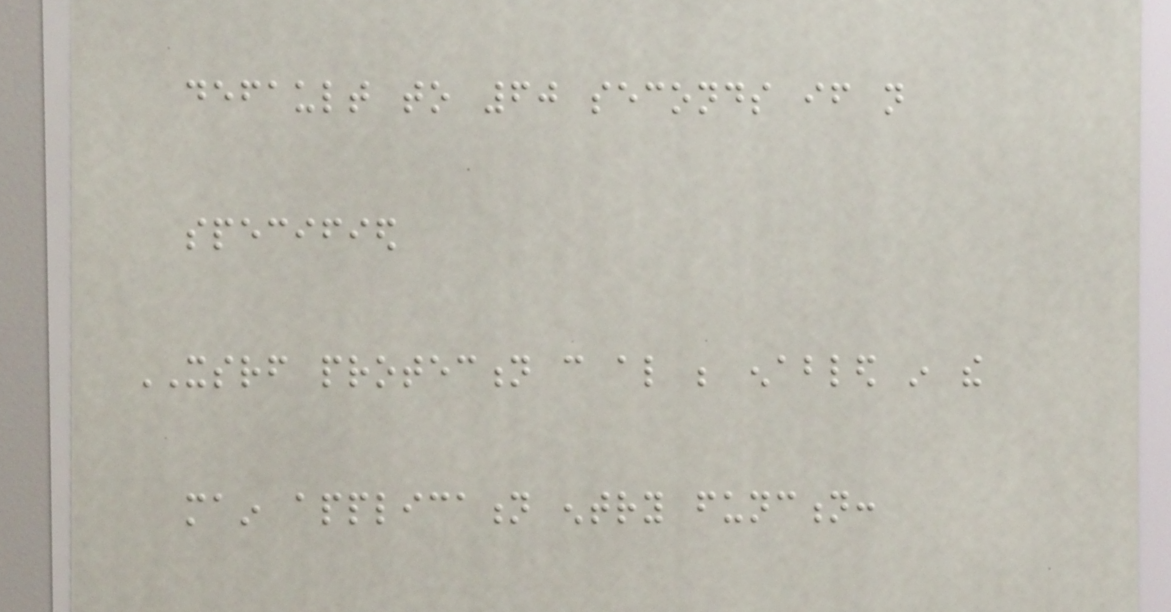default to 60 seconds if not
specified
XSRF protection can also be enabled in the
main application entry function:
